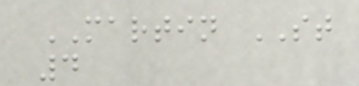MARTIN ST
4
